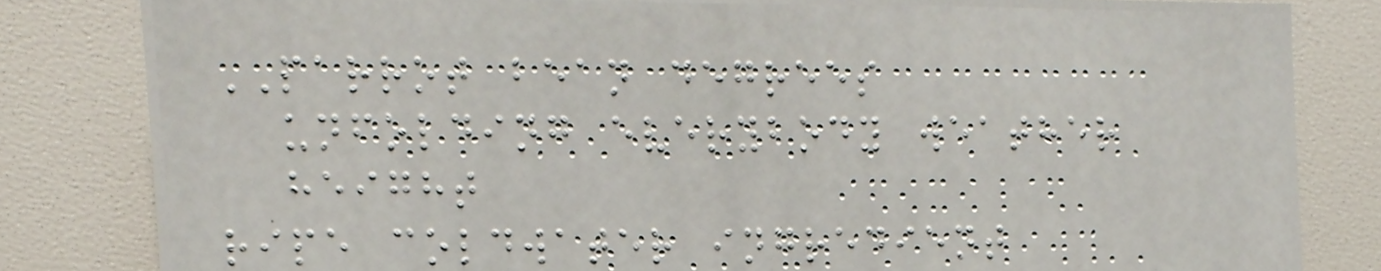PARROT bean degrees
unfolding everybody weather
height
ripe coldwater ingredient
